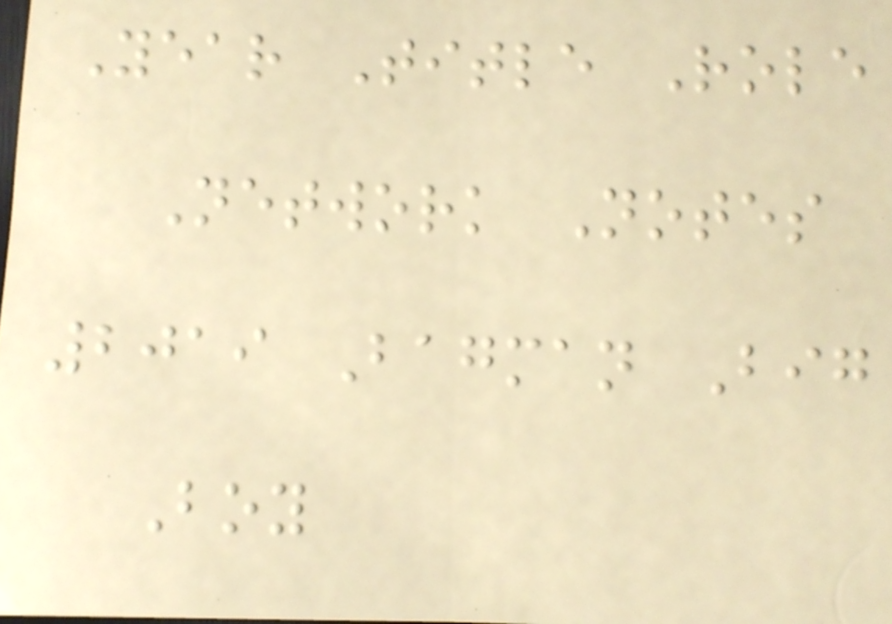Year Title Role
Network Notes
2019 Bagman Big
Boy
